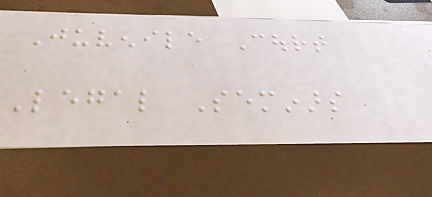Juvenile Court
Legal Seminars
